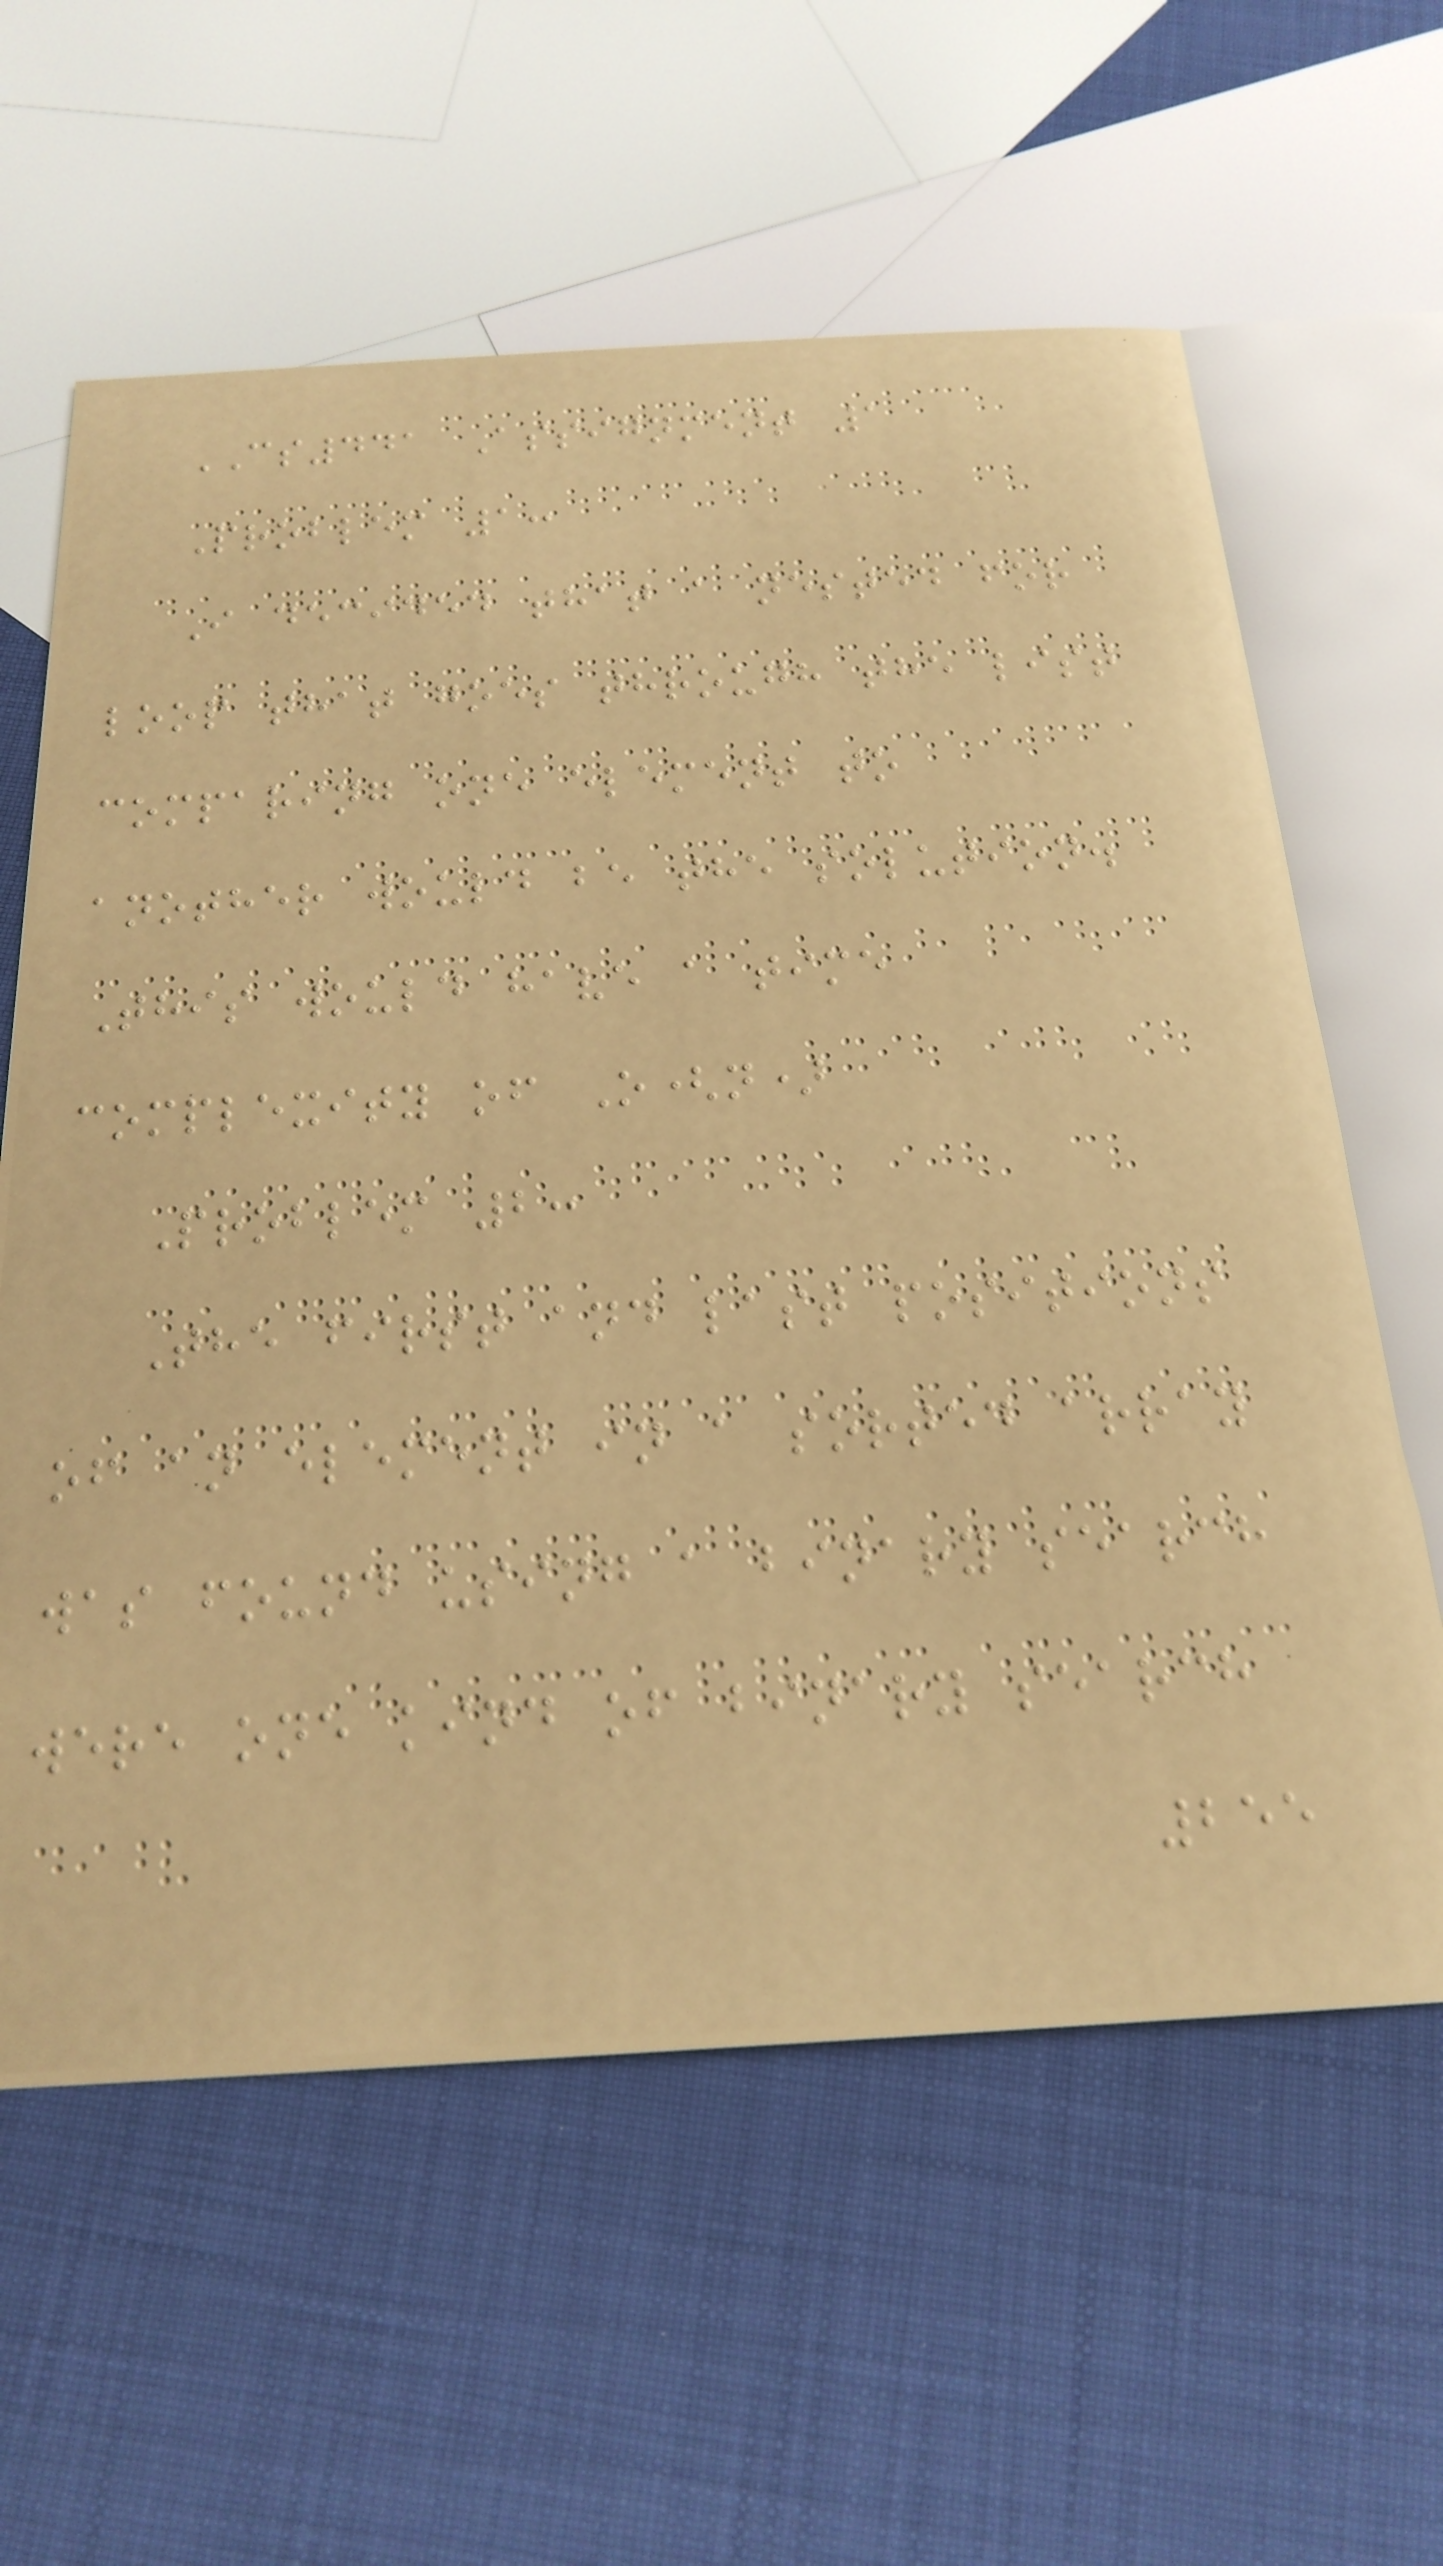CS441 Assignment 1
Problem 1:
I decided that a nested for
loop that goes through the list
comparing one element to
another would be the solution.
This would have a time
complexity of O(n)
Problem 2:
The first and last positions
of an element in a sorted array
was found using a binary search
were one kind of binary search
255
